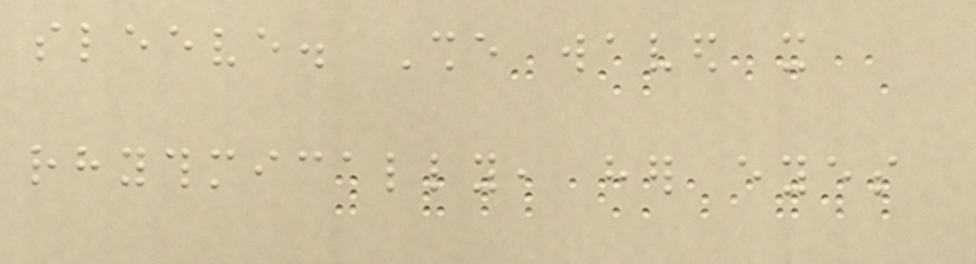sleeve. She waved it
rhythmically, her eyes
